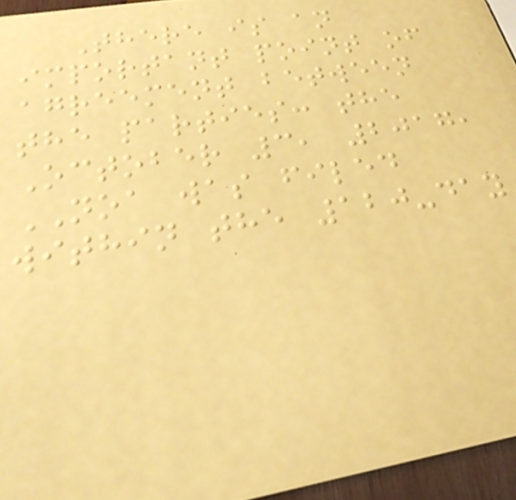There is an
important point of
agreement between
the parties: the
October 3, 2017,
NOA was filed
within the 120-day
